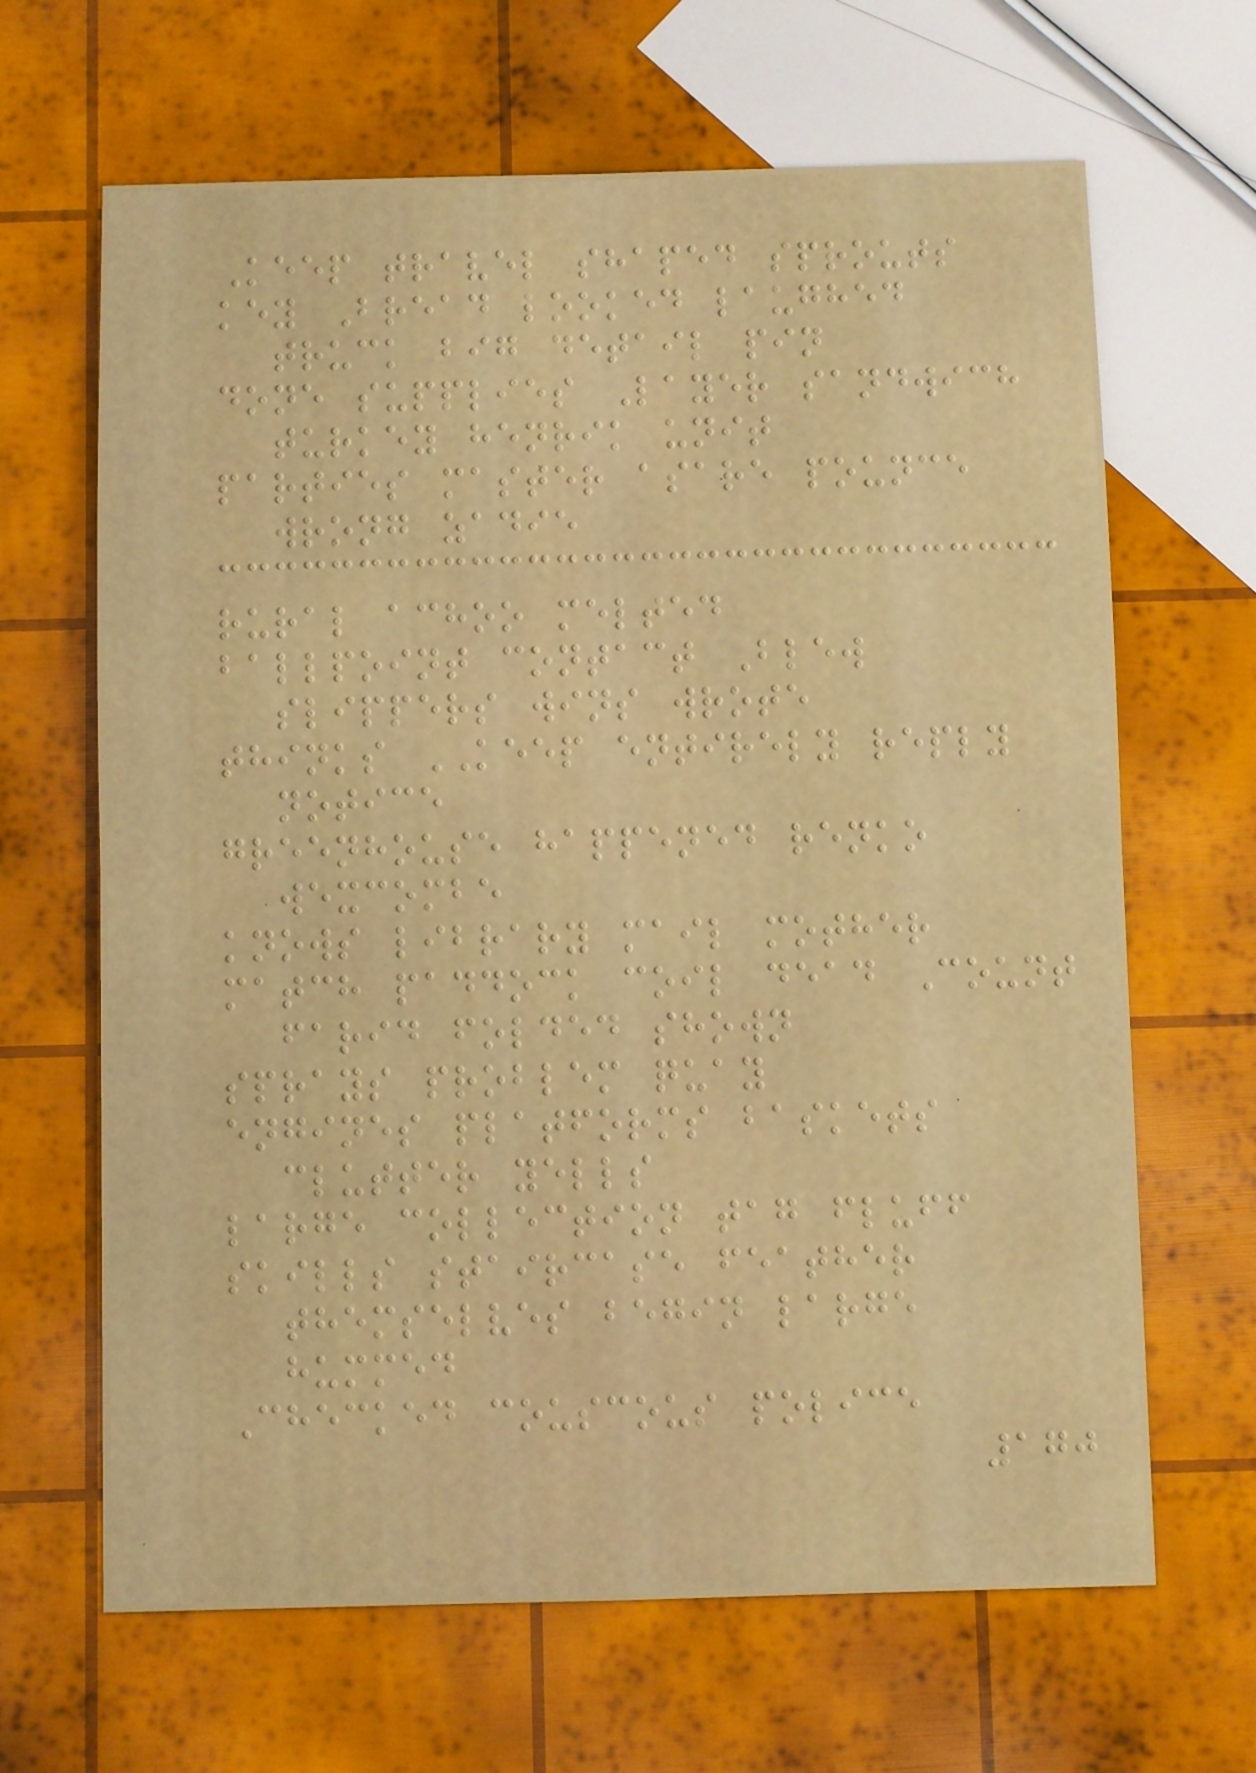Keep travel shaped sprouts
key Bread looked laughed
truck big detail pin
done supplies Layer sandwich
turkey henrik unit
parties master asare pounce
wrong zadie
rural achoo melted
ballpoint contact Blew
slippers wins wrote
thinks KEEP entirely reply
notice
greenhouse happened renko
wexcombe
knows library mail mother
match paddock coil dead Count
farid folded shown
sprays problem quay
engines platforms baskets
clutter yells
large collection tag fluff
skills staircase feather
themselves begin large
hummed
Checked couscous police
170
